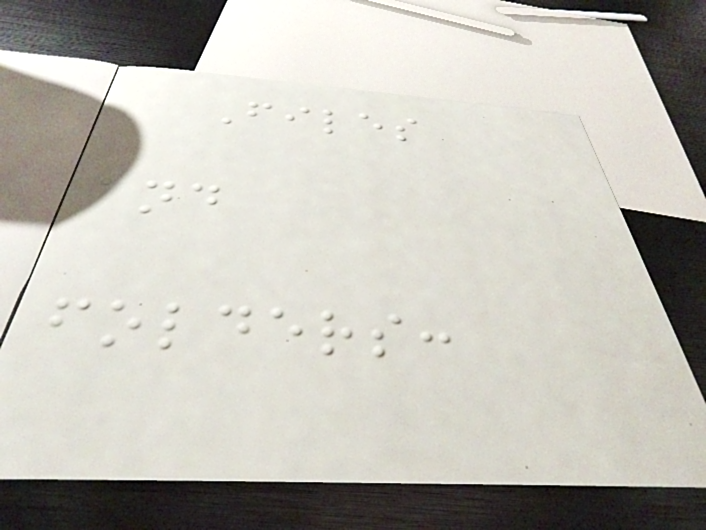Files
and
folders:
